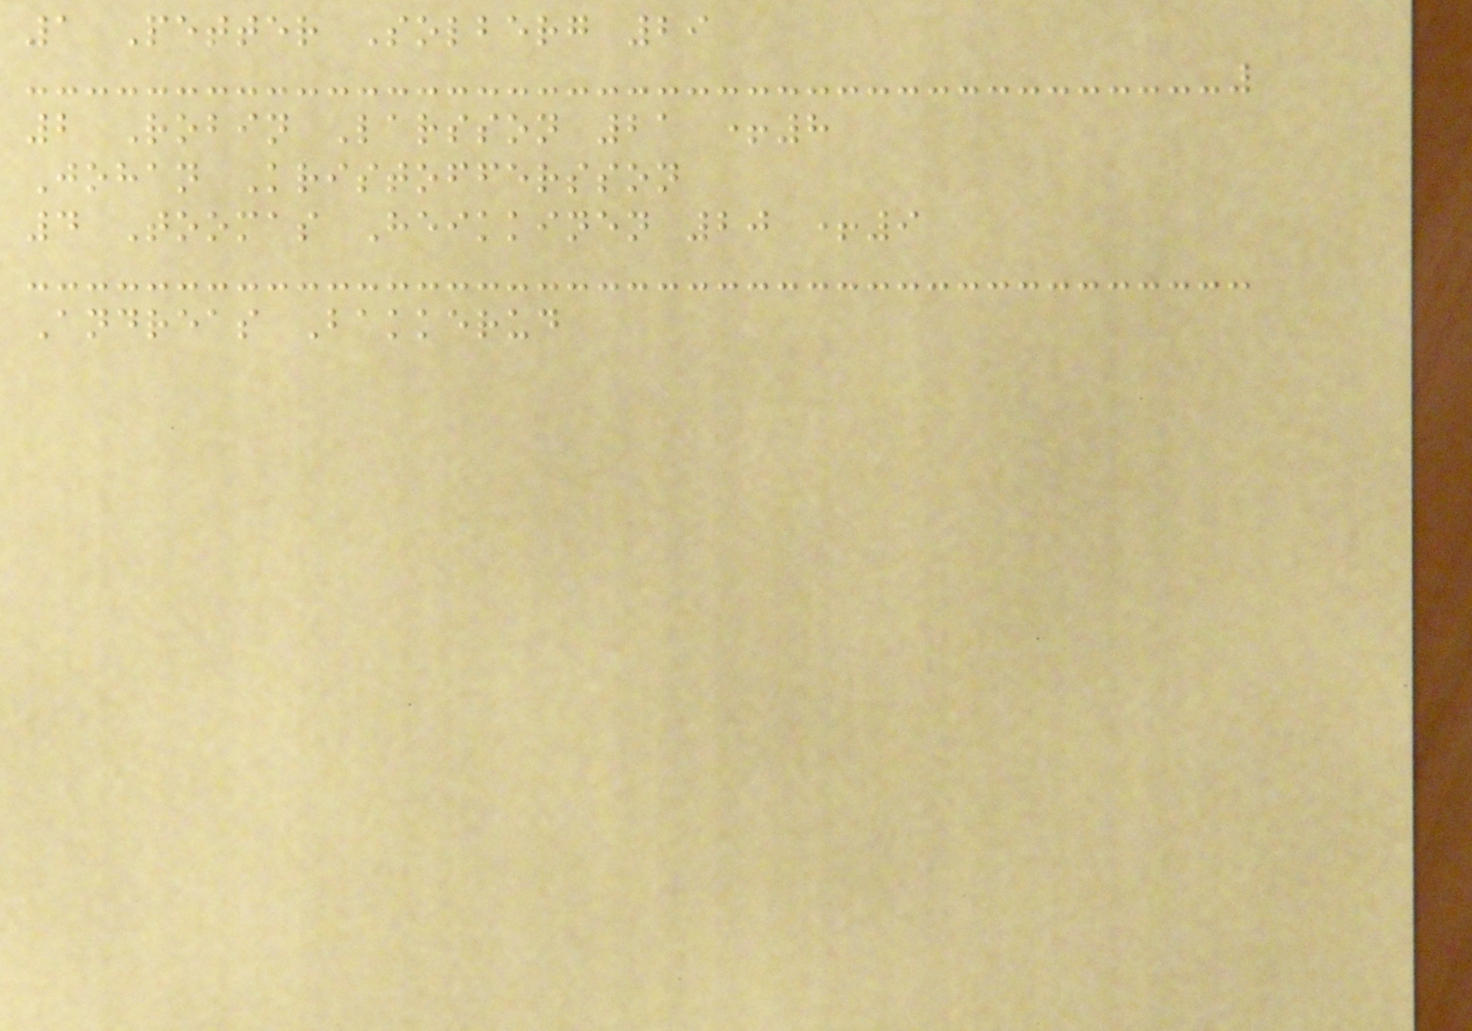1 Petter Solberg 29
2 Robin Larsson 21 +8
Johan Kristoffersson
4 Toomas Heikkinen 20 +9
Andreas Bakkerud
